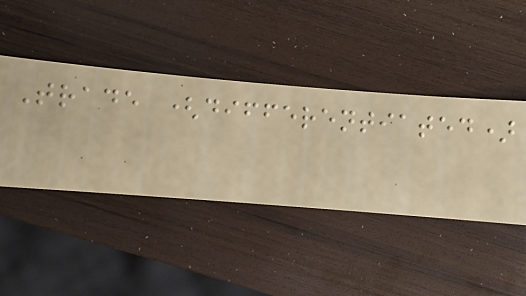Trade (differentiated)
